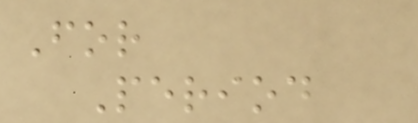For
Period
